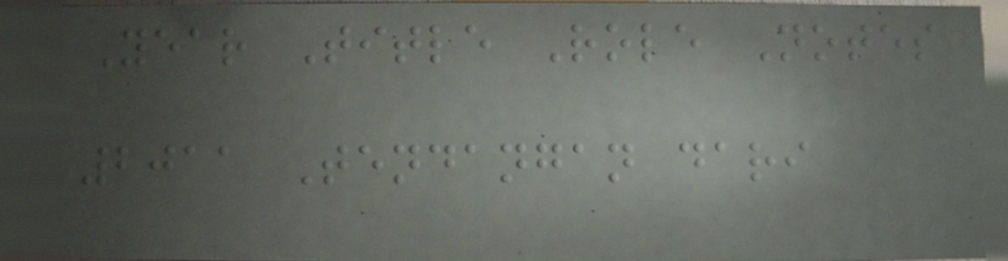Year Title Role Notes
2011 Tendangan dari
